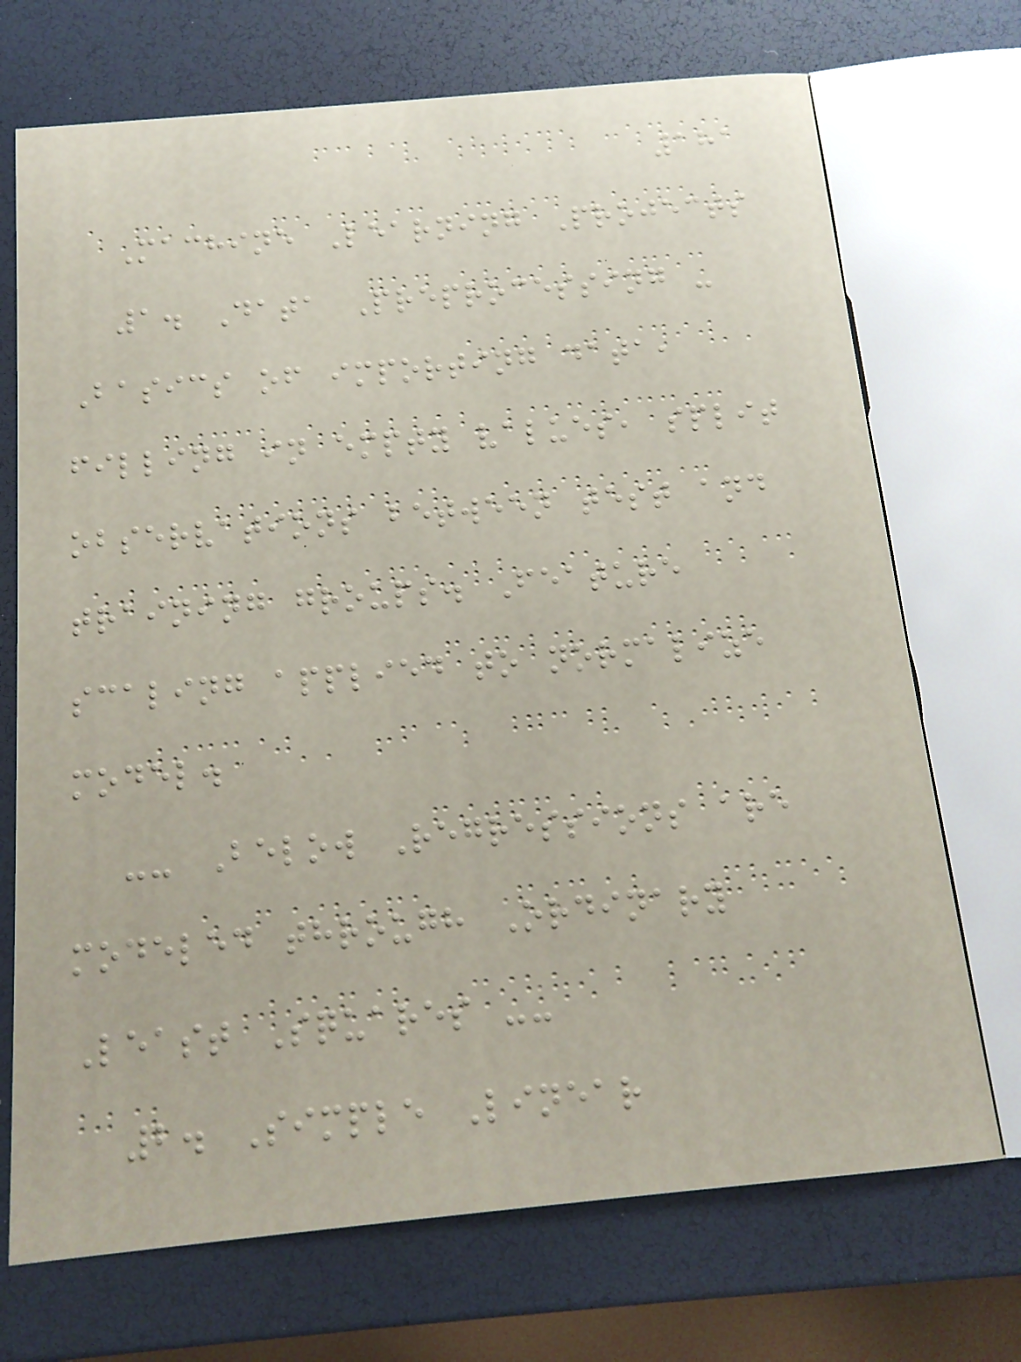181
Machine Learning Projects
1. Data Preprocessing -
Basics of importing data,
filling in empty values, split
observations between test and
training groups. Feature
scaling applied to normalize
model.
-- Below Regressions are
modeled through Ordinary
Least Squares --
2. Simple Linear
